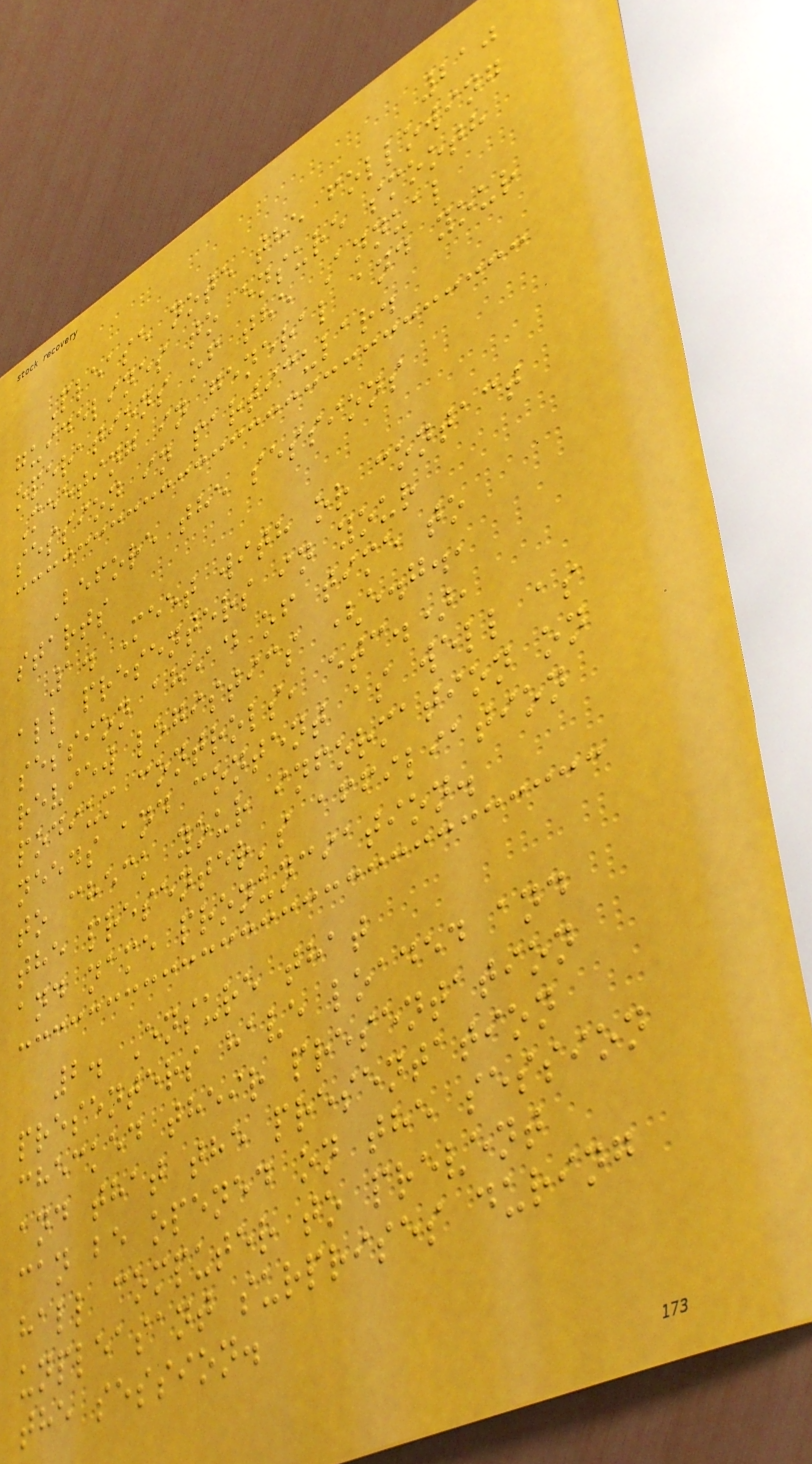210
Please note the following
guidelines to ensure smooth
operations of the Annual
Meeting in general and your
session in particular.
Before the sessions
starts
1. Meet with or contact
all presenters in your
session ahead of time to
review logistics (e.g.,
podium controls, etc.),
needs and content as well as
to check your information on
the presenter's affiliation
and name pronunciation.
2. Ensure that
presenters have loaded and
checked their presentation
and that the presentation
can be opened on the session
hall computer to prevent
unpleasant surprises during
the session.
